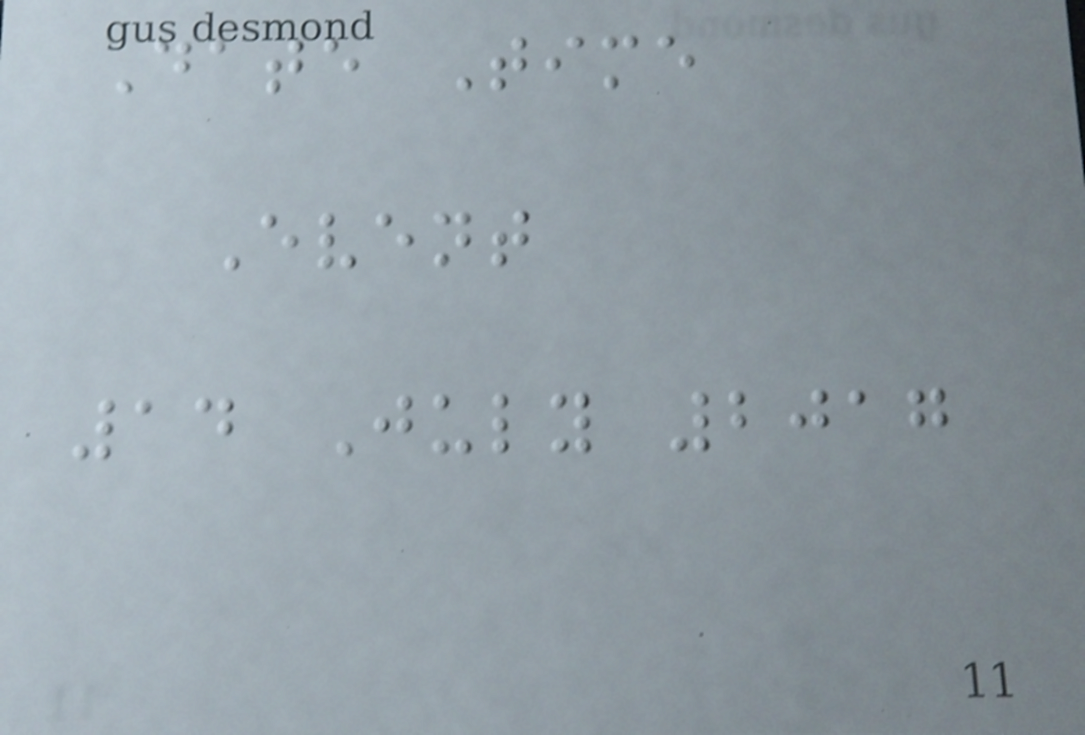Date Time
Event
14 July 2017
